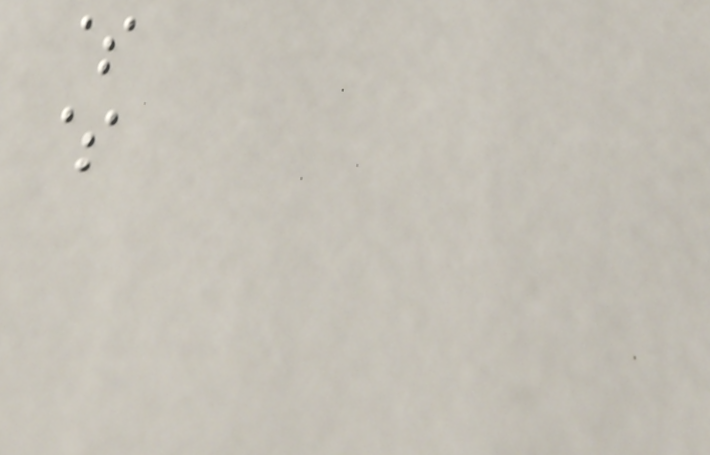$
$
